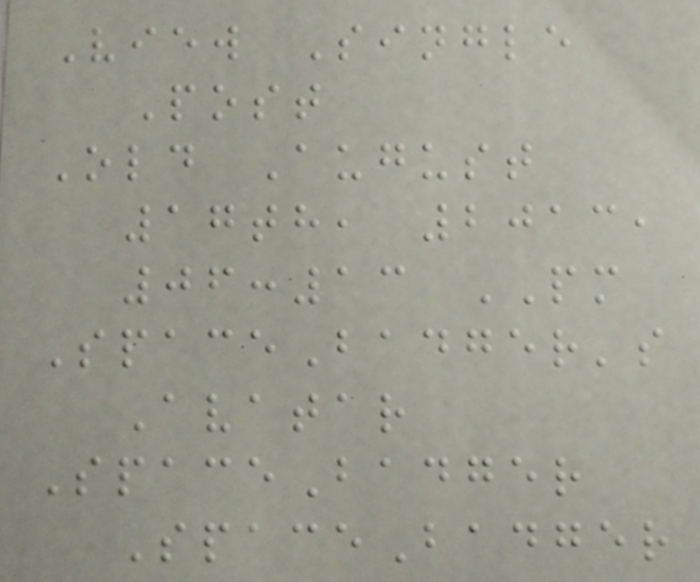View Single
Post
Old August
17th, 2013,
06:13 PM
SpaceBadger's
Avatar
SpaceBadger
SpaceBadger
